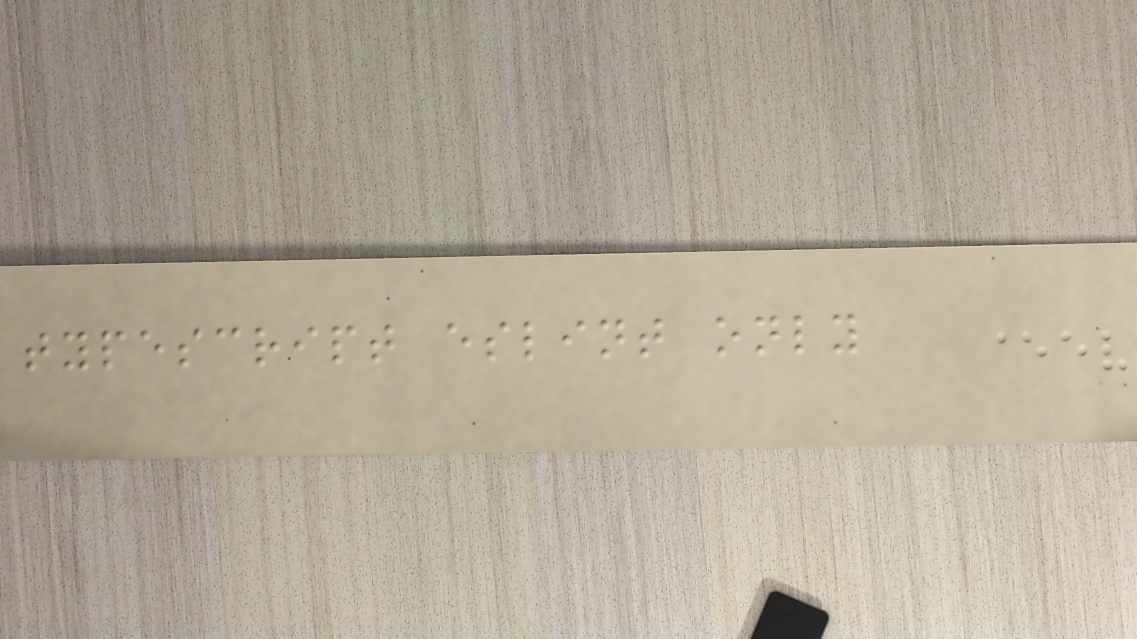typescript eslint only
